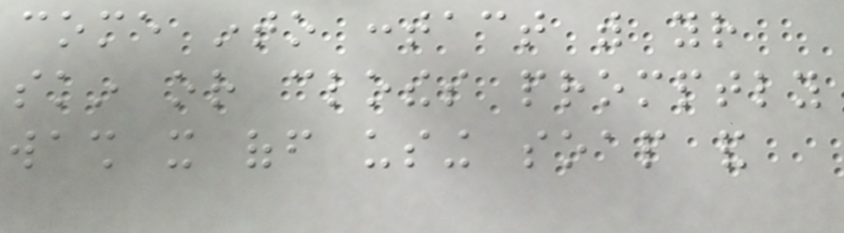come into contact with your
skin or clothes promptly
wash it off using soap and
